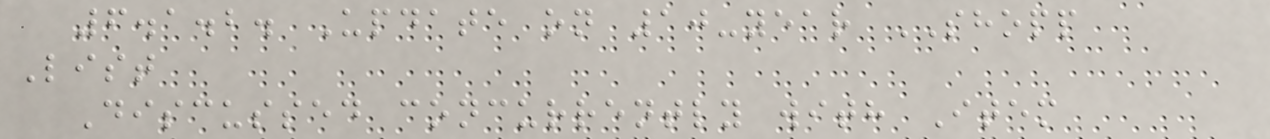6.1.2. Update on 10-year SHOPP
List
Discussed concurrently with Item
